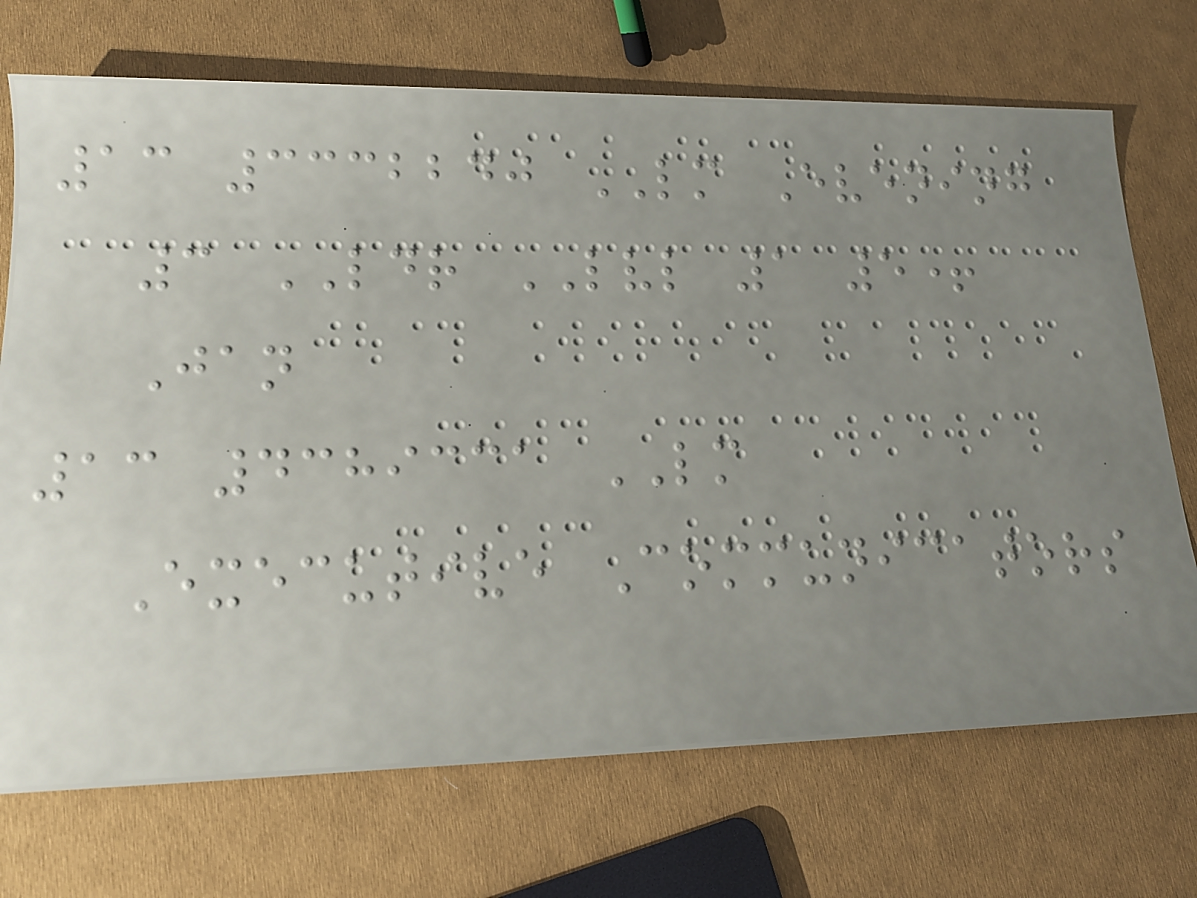13 3332240 LM Evening
3 LDR LVL 1 5+
Jan
13 4389331 LM
Executive Communicators
